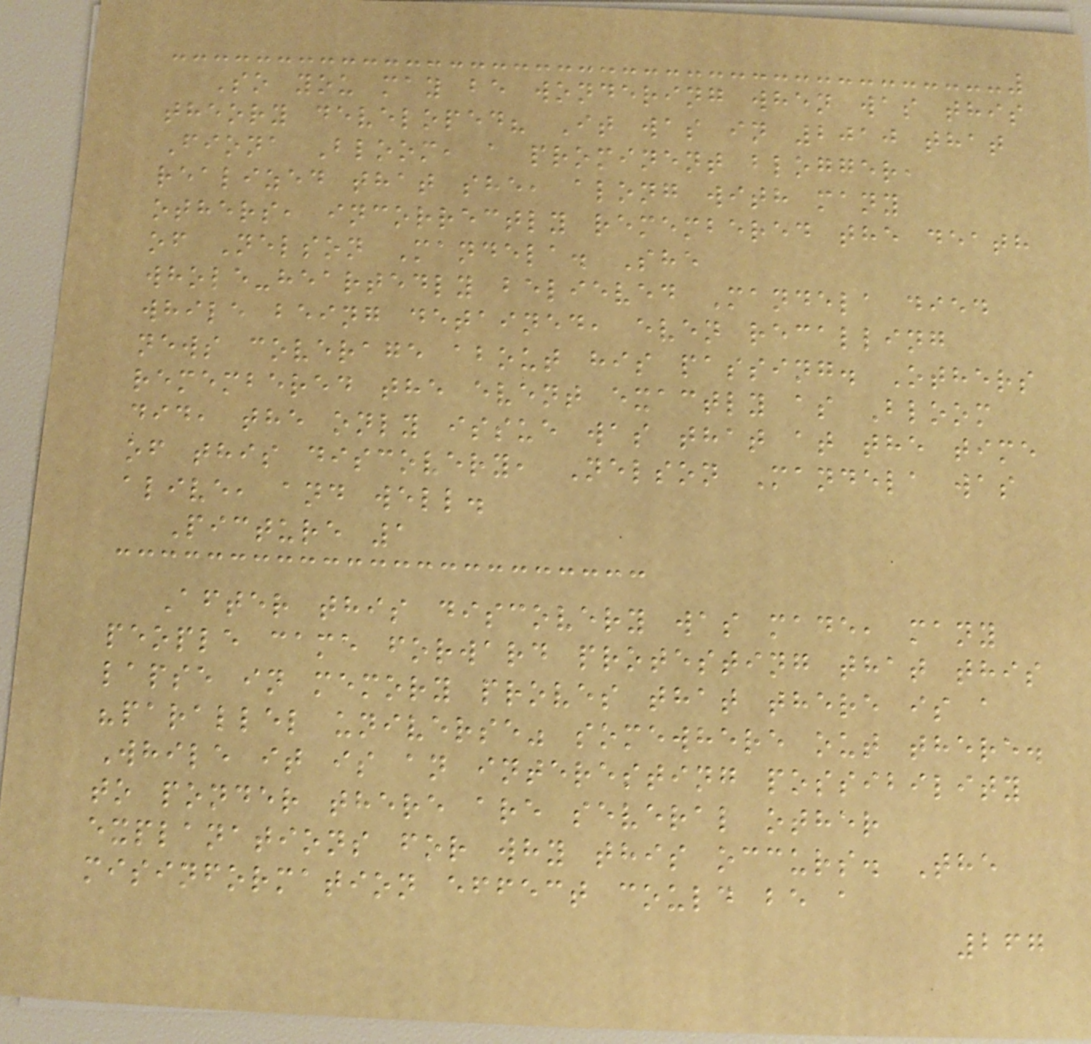So you may be wondering when was this
theory developed? It was in 2010 that
Fiona Bloom, a prominent blogger,
realized that she, along with many
others, incorrectly remembered the death
of Nelson Mandela. She
whole-heartedly believed Mandela died
while being detained, even recalling
news coverage about his passing. Others
remembered the event exactly as Bloom
did, the only issue was that at the time
of this discovery, Nelson Mandela was
alive, and well.
Picture 1
After this discovery was made, many
people came forward protesting that this
lapse in memory proves that there is a
"parallel universe" somewhere out there.
While it is an interesting possibility
to ponder there are several other
explanations for why this occurs. The
misinformation effect could be a
267
